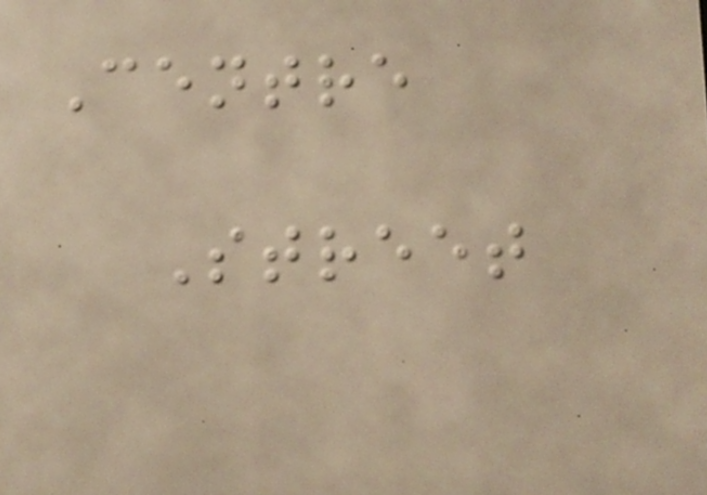Centre
Street
